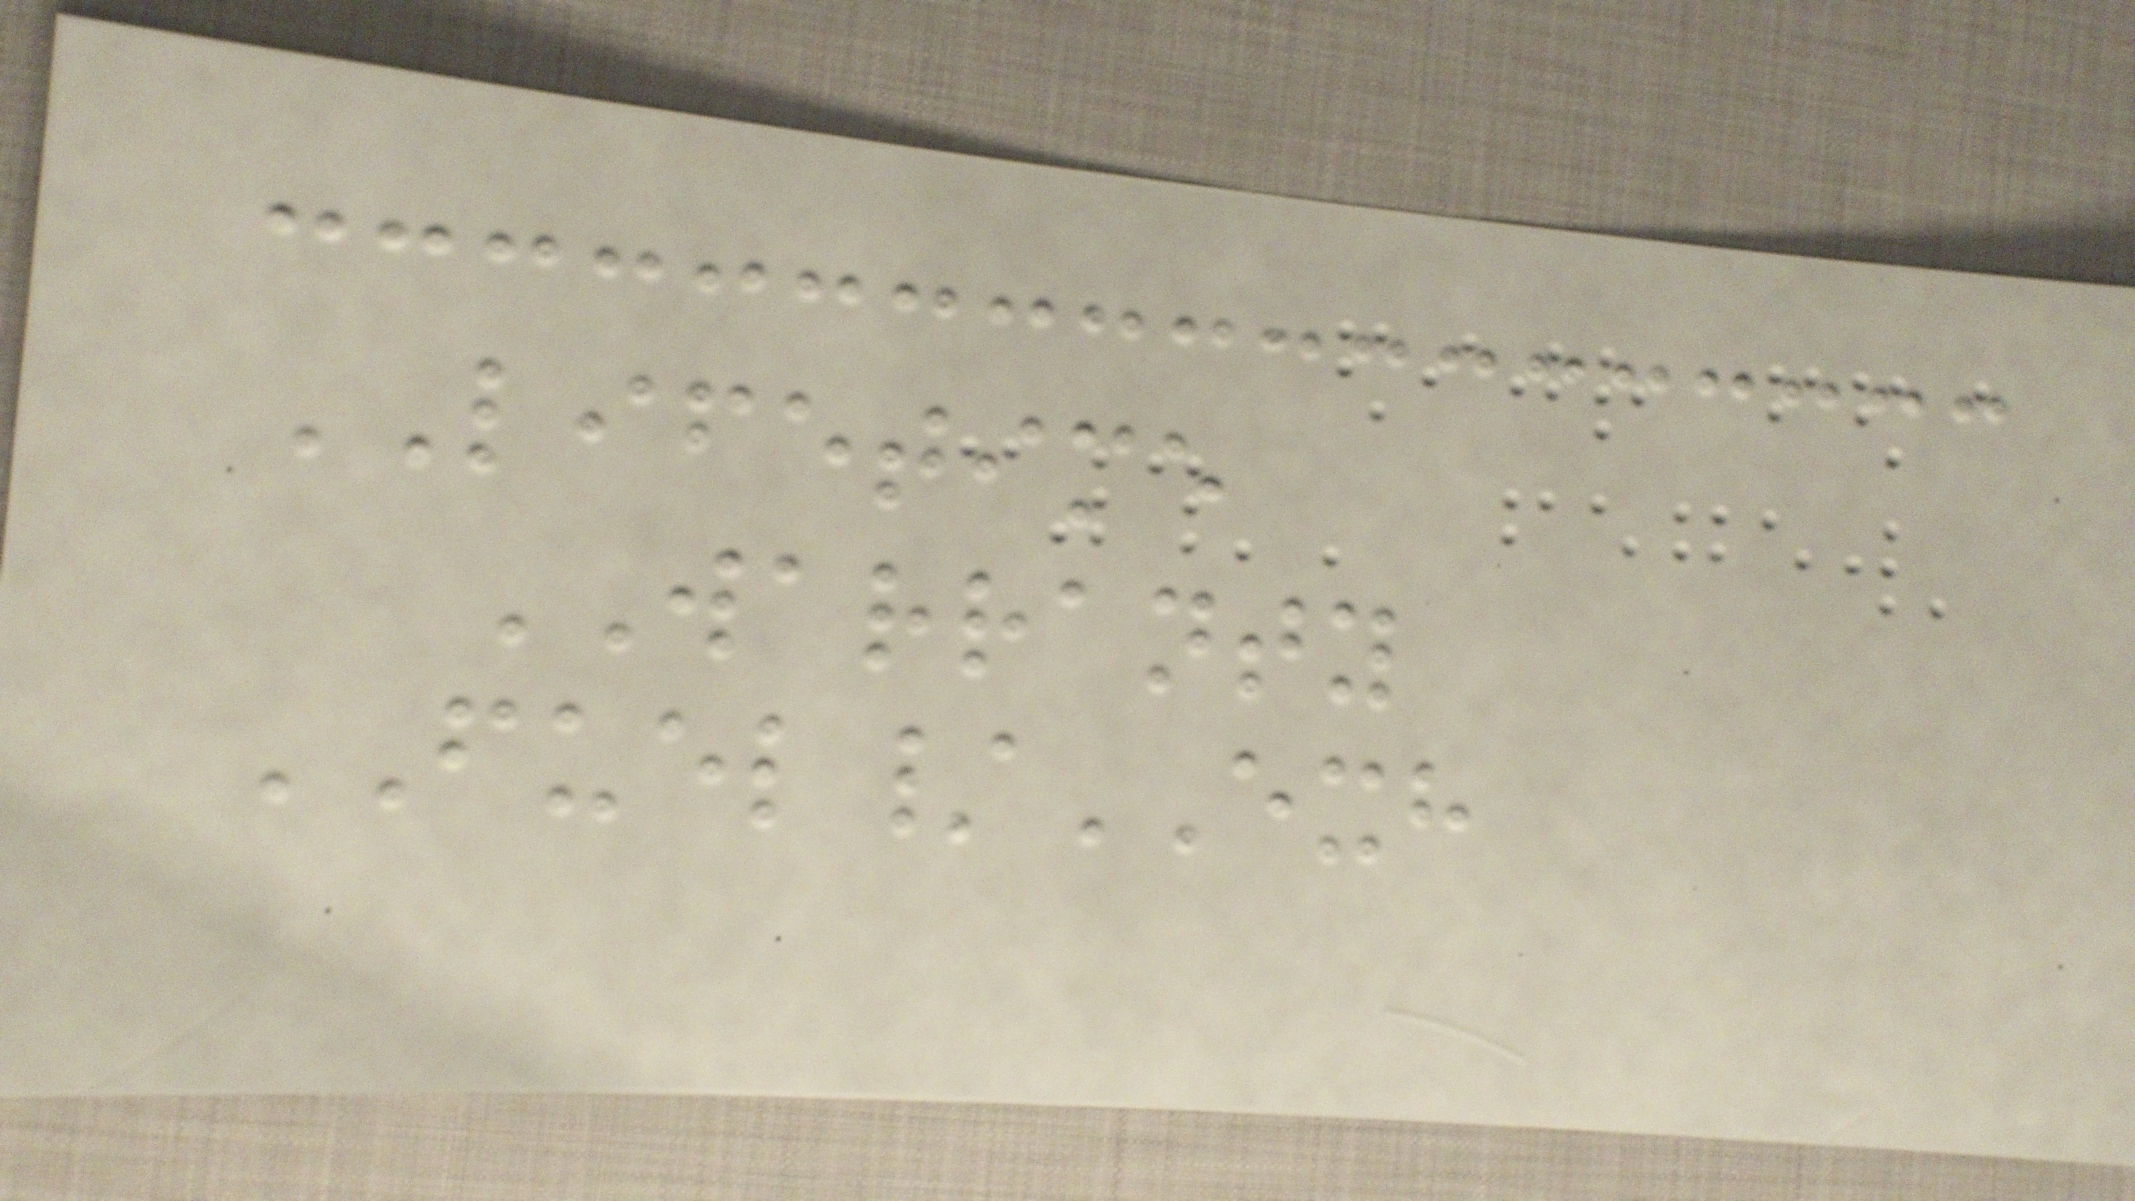LIFETIME
WARRANTY
FUEL/EXH
